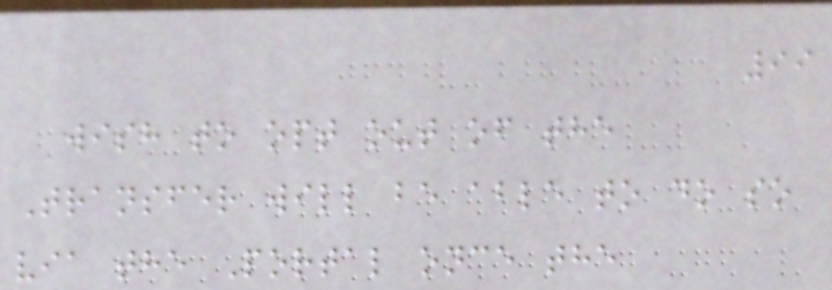99
wish to opt out of the
Transfer will be able to do so
via the Portal once the
